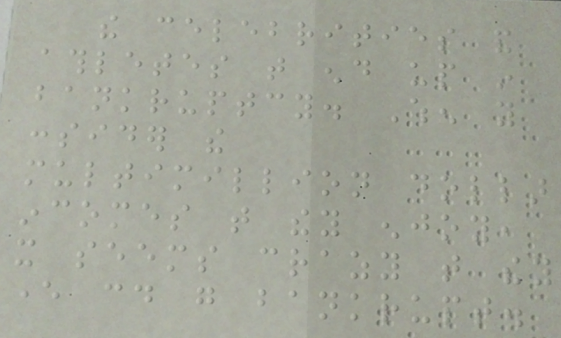the celebrities and
athletes that end up in
bankruptcy. When you
consider the
multimillion dollar
incomes that they enjoy,
it seems crazy that they
ever could go bankrupt.
